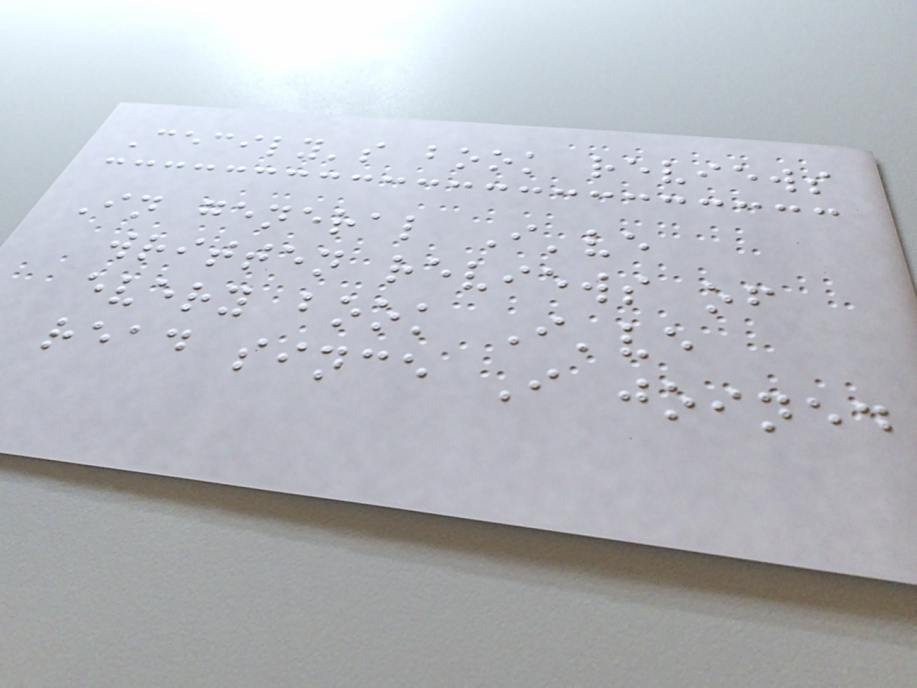Cecily's book reviews
In general I've
written reviews of
every book I've
read since I joined
